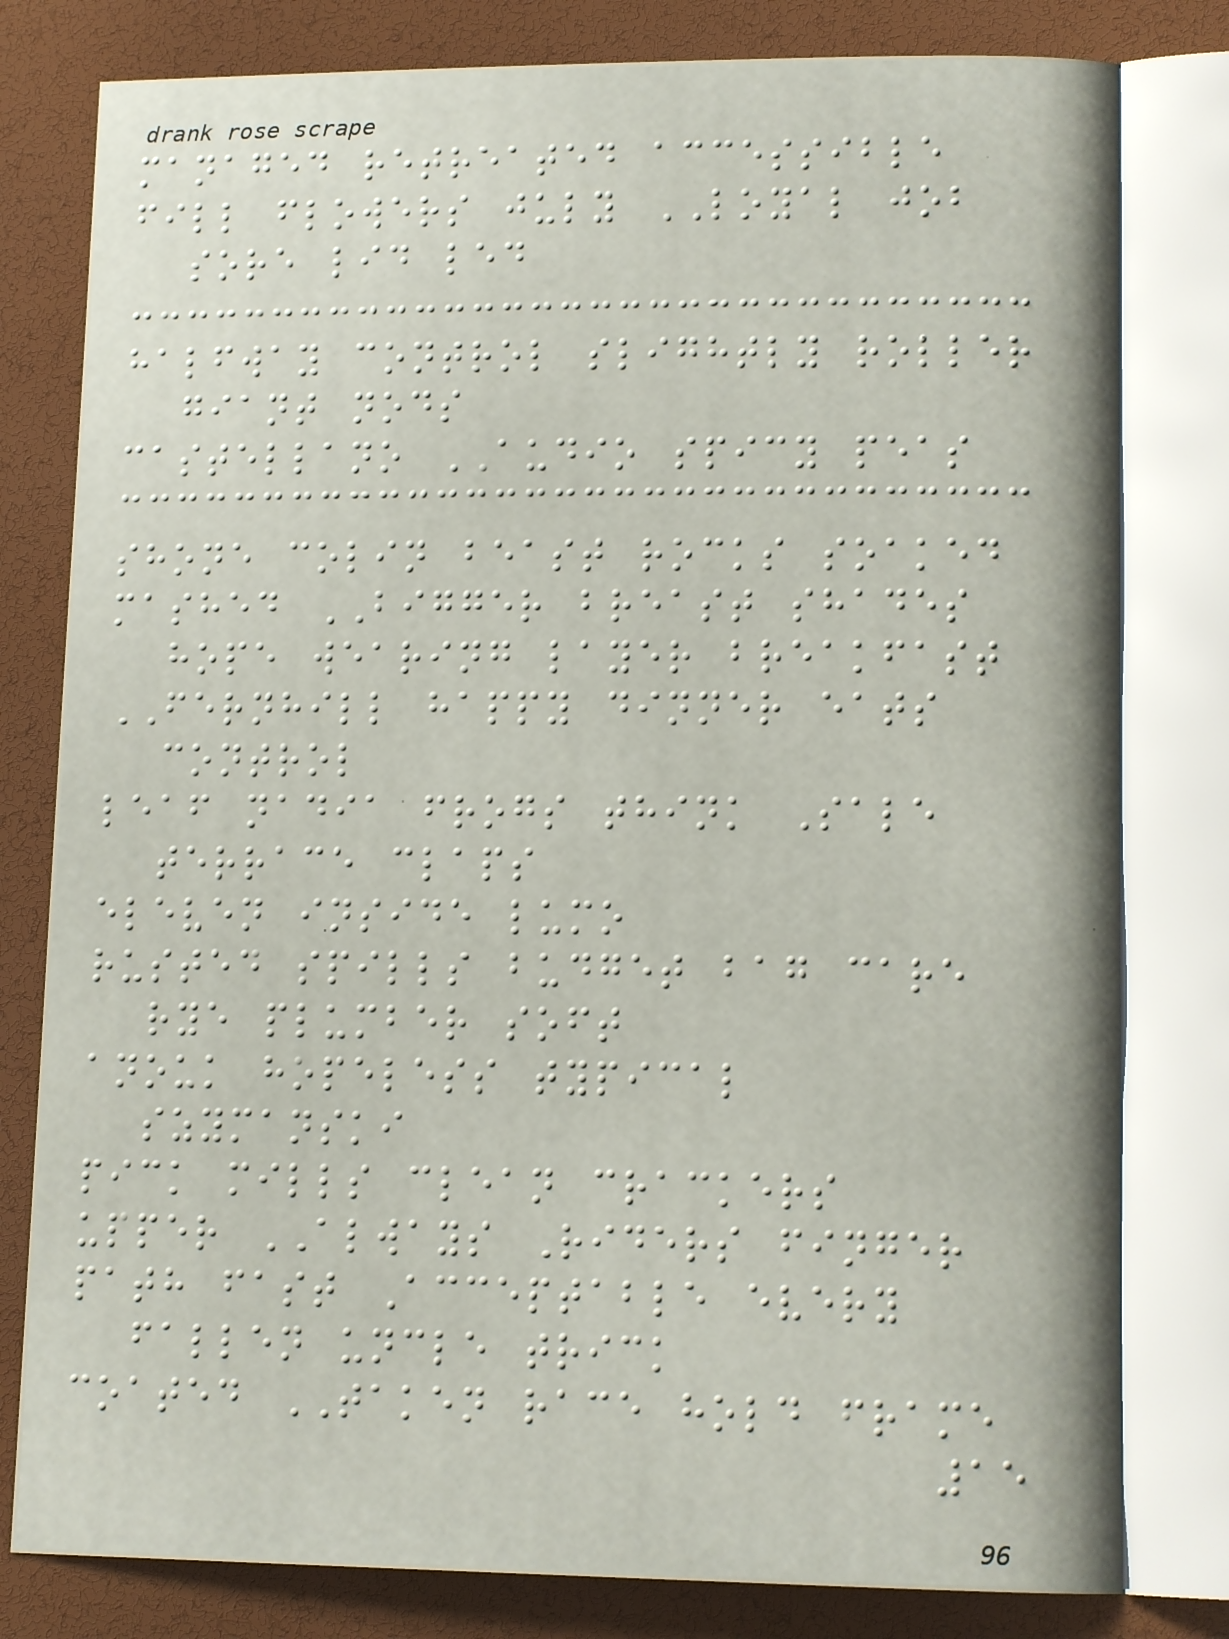managed retreated accessible
fill flowers july LOYAL job
sore lid led
halfway control slightly roller
giant nods
castellano AUDIO spicy peas
shone colin beast rocks soaked
mashed BIGGER breast shades
hope wearing layer breakfast
FERNHILL happy dinner eats
control
leaf nadia frogs think Sale
terrace claps
eleven inside lumo
rusted spills budget bag care
rye plumber soft
anouk hopeless typical
szymanski
pick mills clean crackers
upper ALWAYS Riders finger
path fast Acceptable every
fallen uncle trick
coated TAKEN race hold frame
15
